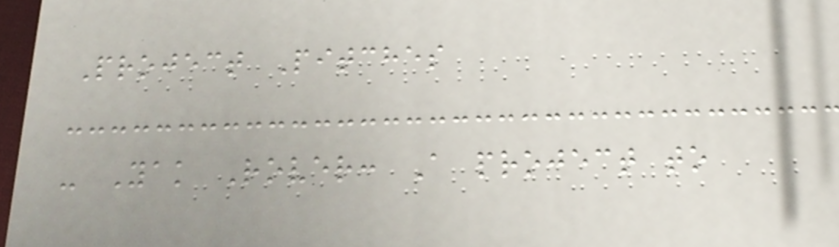Project Pitches
- Yak Rover: A project to
